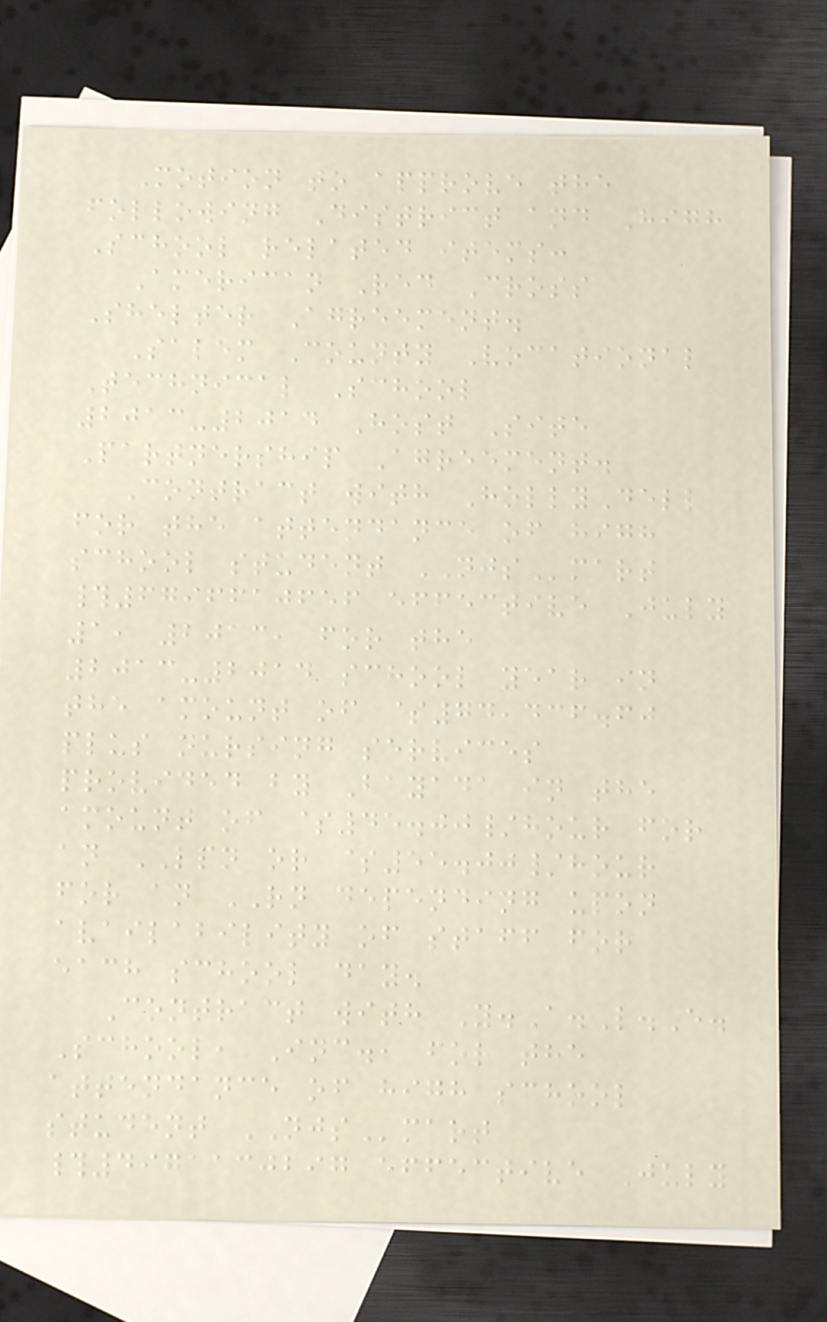Motion to approve the
following District and High
School related items:
American Red Cross
Shelter Agreement.
Salem County Vocational
Technical School
2013-2014 Host Site
Partnership Agreement.
Contract with HollyDell
for the attendance of high
school student NJSmart
#6796610656 effective July
1, 2013, for the
2013-2014 school year in
the amount of $74,436.60
plus nursing services
provided by Bayada in the
amount of $45.00/hour for
an LPN or $55.00/hour
for an RN depending upon
availability of staff for
each school day.
Contract with Y.A.L.E.
School, Inc., for the
attendance of high school
student NJSmart
#4971130297 effective July
